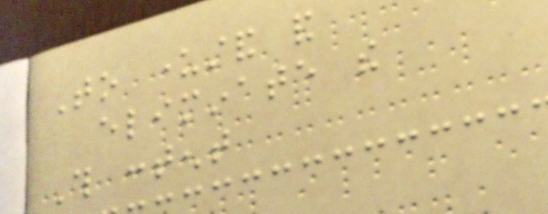To understand and
eliminate the
This content
